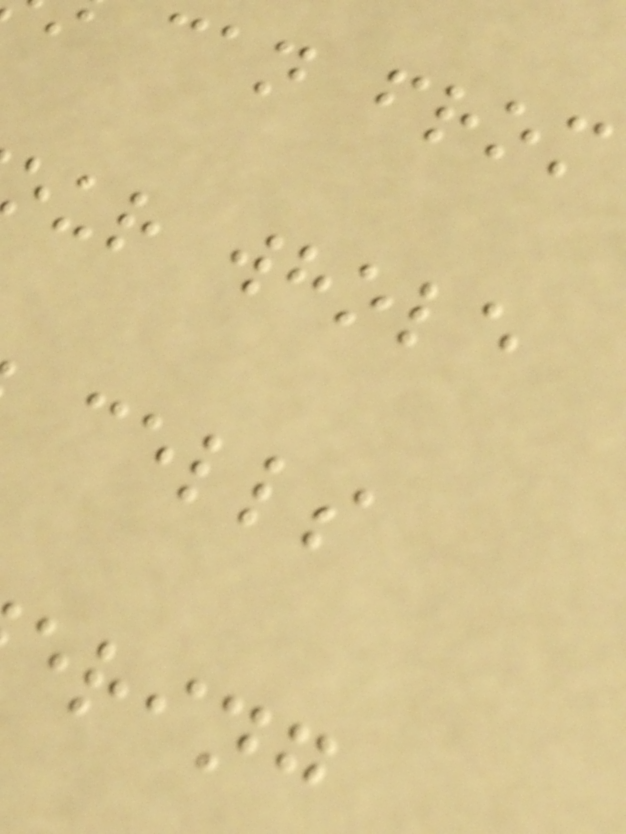can from
ur whole
